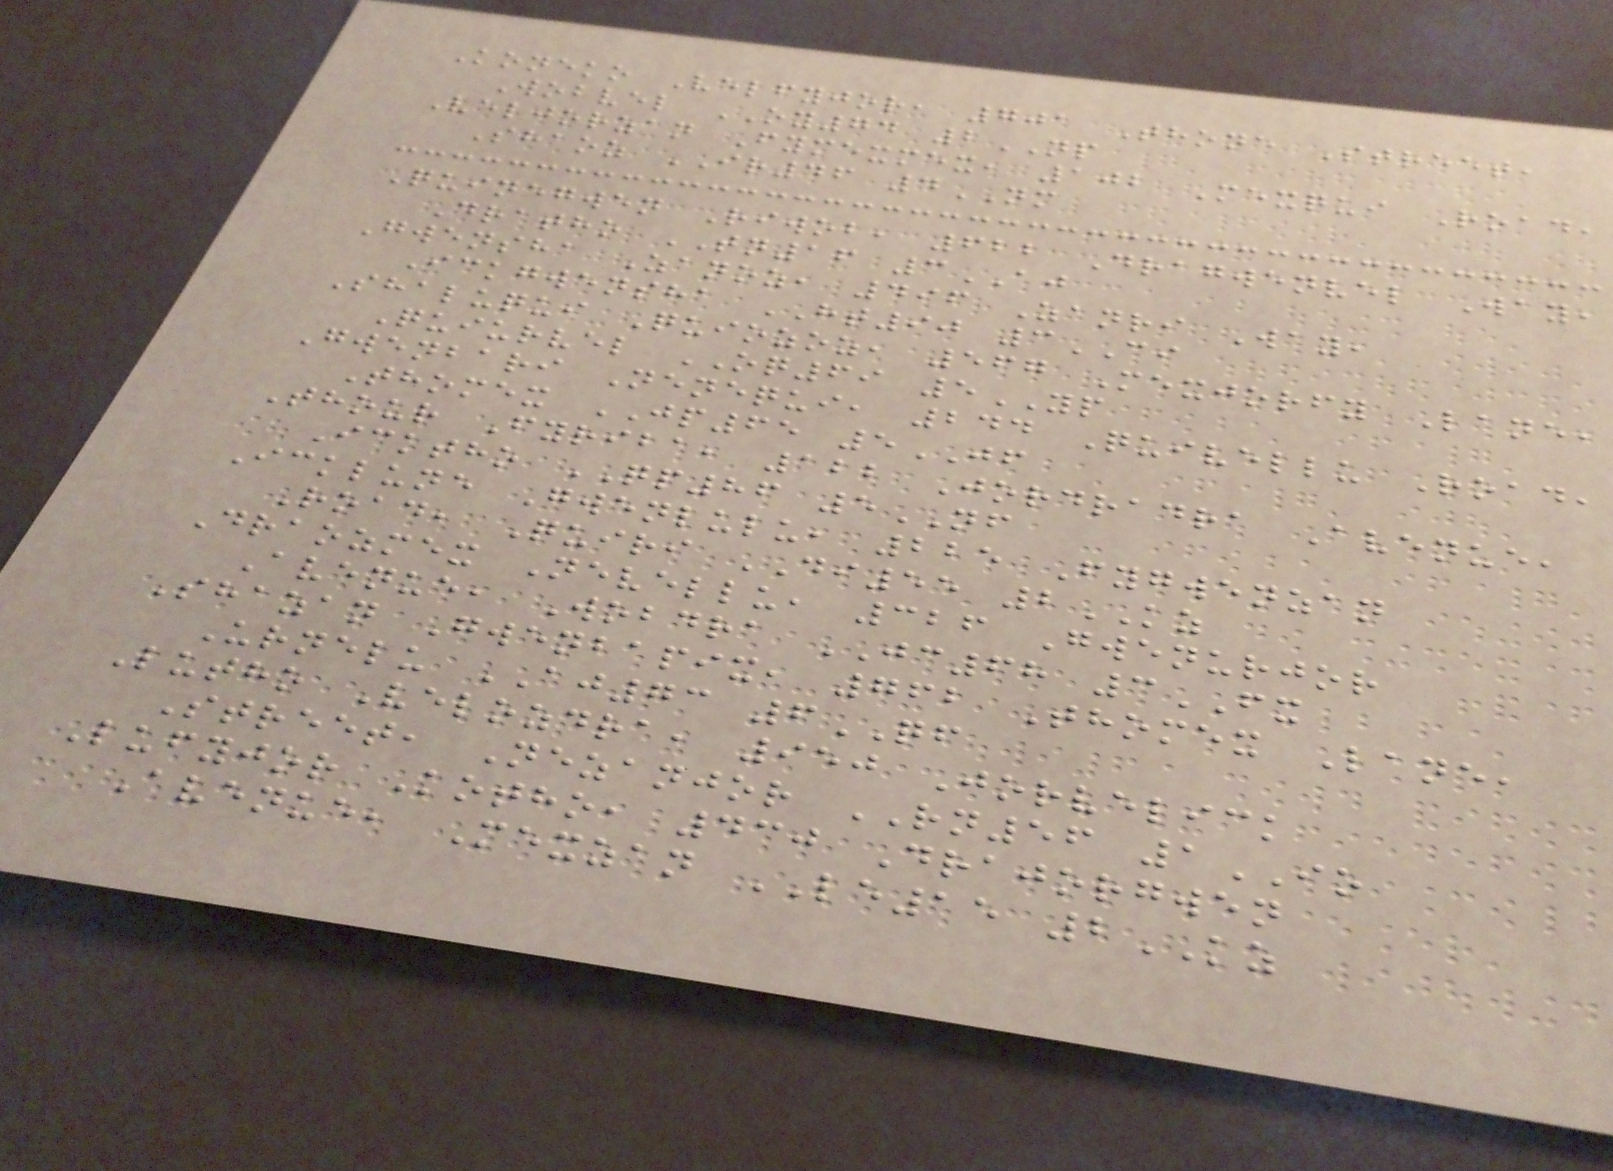Koneko Velfyjor, 701 Thone Street,
Wobvel OY74 2NP
Veljorzan Fymexmex, 102 Mexqui Road,
Shaoz IR46 4NM
Quinegwen Riwob, 622 Dragwenvel Way,
Dratho TN16 3AJ
Gwensha Zanoz, 496 Zanri Way,
Ickgwensha HT90 3CI
Shaluqui Quiozoz, 567 Mexjorfy Lane,
Quiurvel OQ69 5YP
Gwenbari Nenequi, 244 Quivellu Road,
Thomex JP65 5JF
Thour Fyriba, 122 Jordradra Avenue,
Icktho QP86 5NF
Icklune Gwenlulu, 225 Fygwenzan
Road, Quiri DI55 2KZ
Draozmex Nevellu, 326 Gwenurjor
Avenue, Wobdra JC68 3FX
Shazan Gwenbapix, 762 Thomex Lane,
Urnelu AJ73 6QF
Lutho Velozdra, 950 Jorvelick
Street, Nezanjor RN56 1IO
Lufyjor Kotho, 430 Drajorgwen
Avenue, Mexzan LE15 2KZ
